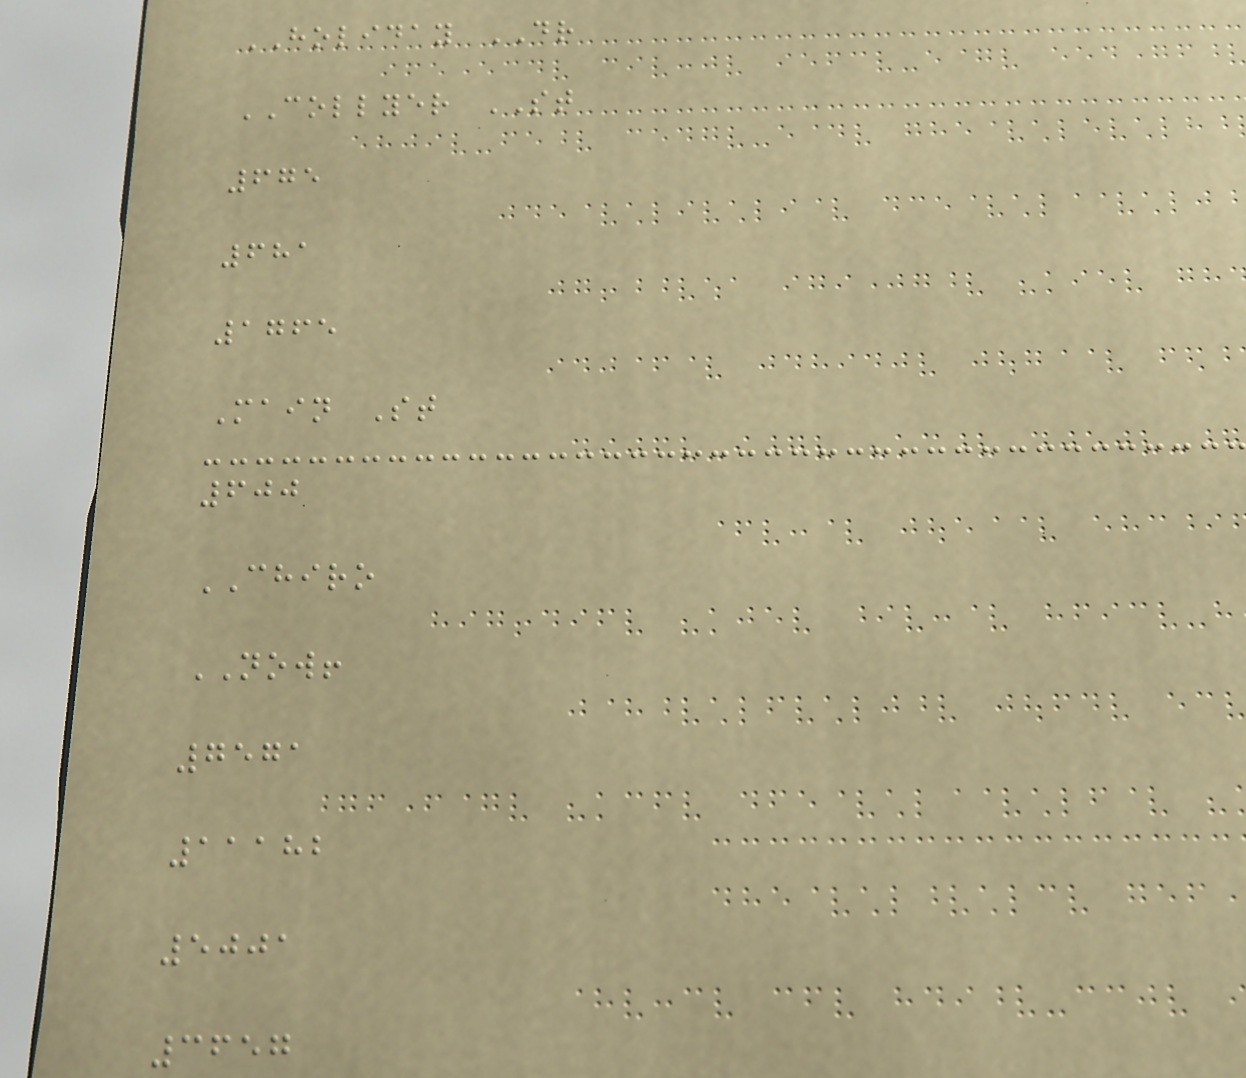HOLIDAY DR
COLLYER ST
675
681
1765
Main St
600
CHIRO
NOW!
7571
11182
5001
3657
